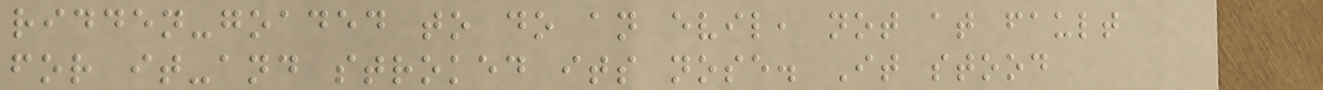ridden-goaded to do an evil, not at fault
for it-and stroked its nose. It stood
